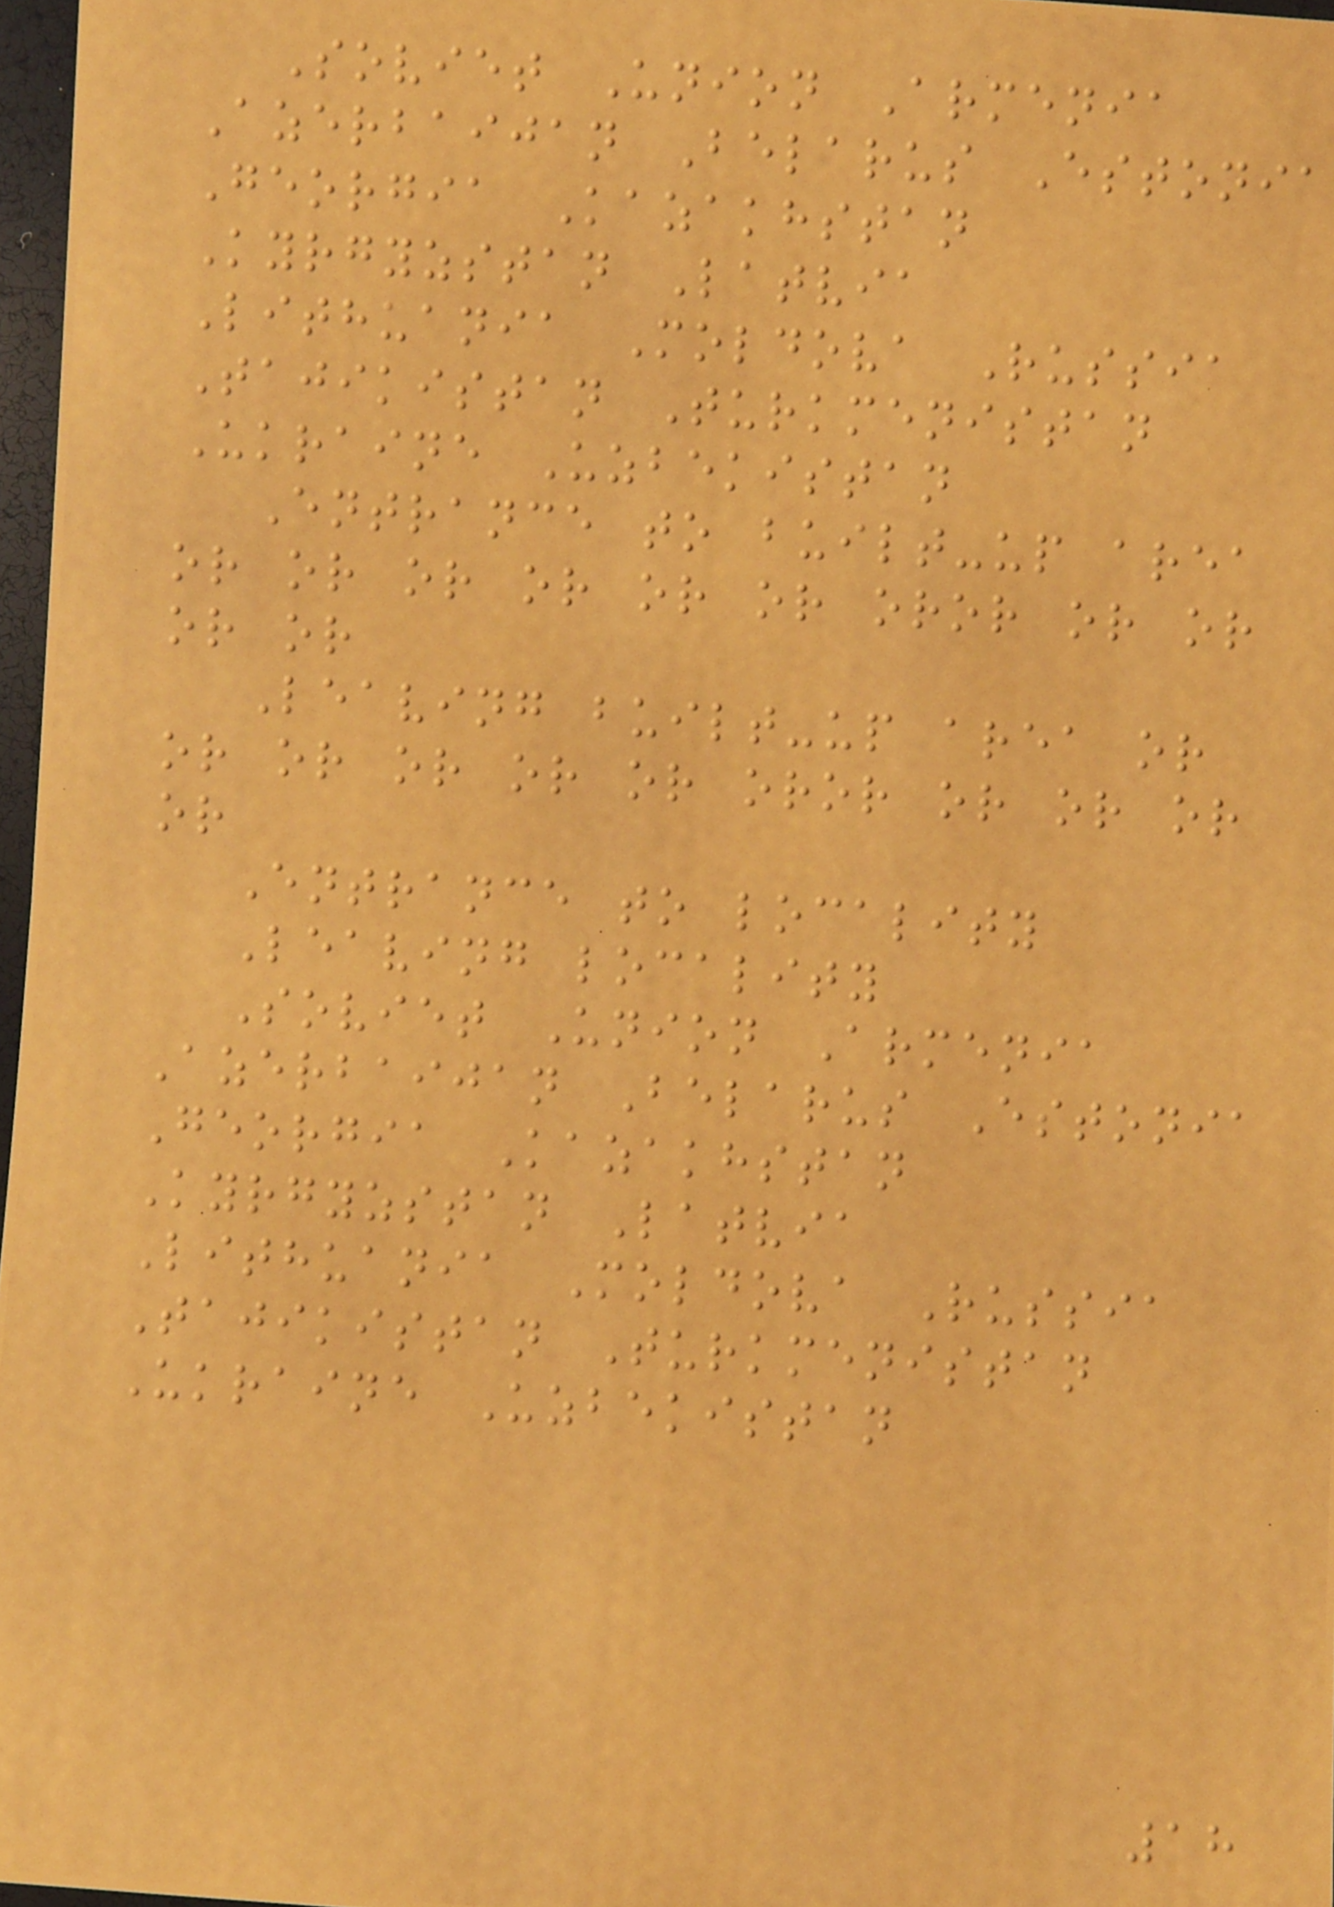Soviet Union Armenia
Azerbaijan Belarus Estonia
Georgia Kazakhstan
Kyrgyzstan Latvia
Lithuania Moldova Russia
Tajikistan Turkmenistan
Ukraine Uzbekistan
Entrance to built-up area
or or or or or or oror or or
or or
Leaving built-up area or
or or or or or oror or or or
or
Entrance to locality
Leaving locality
Soviet Union Armenia
Azerbaijan Belarus Estonia
Georgia Kazakhstan
Kyrgyzstan Latvia
Lithuania Moldova Russia
Tajikistan Turkmenistan
Ukraine Uzbekistan
18
